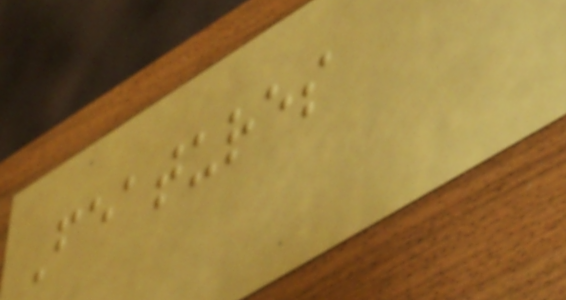Features
